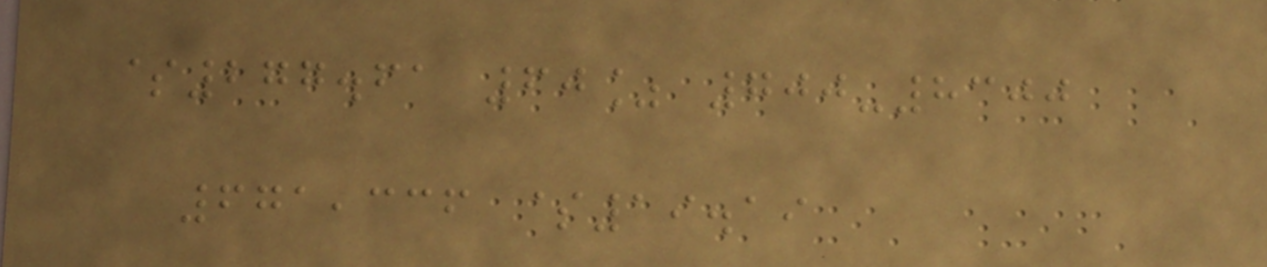$277.61 60% 700-8300
671,336 $19.19
